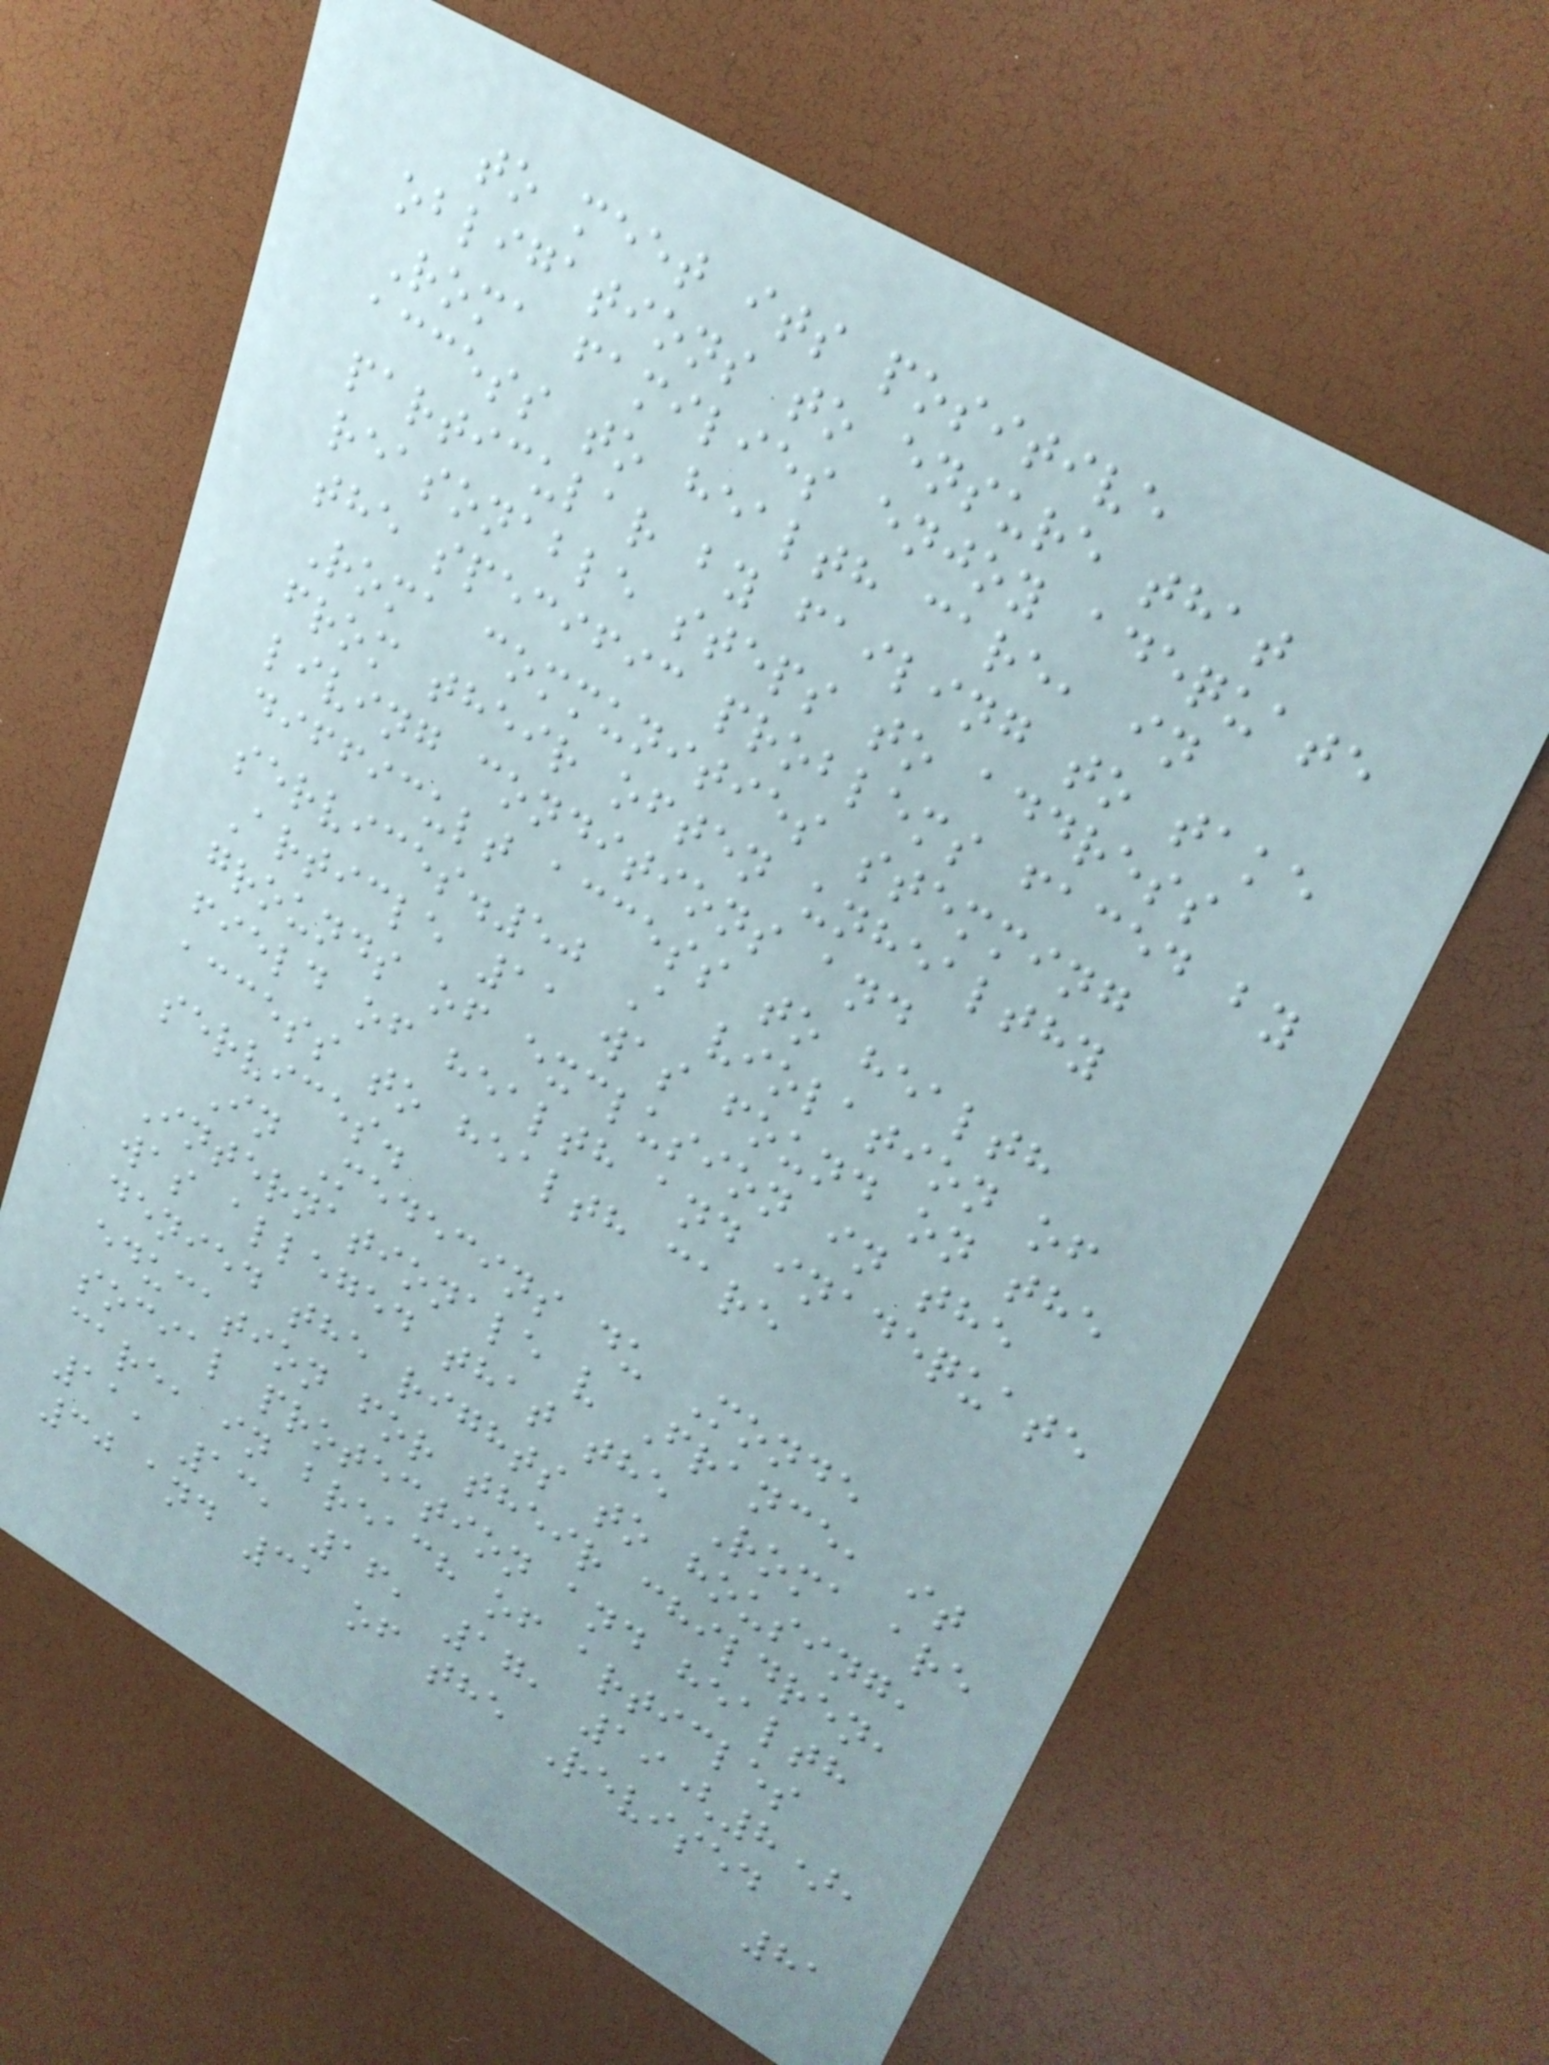to meet its positive
obligations to ensure that
Roma families enjoy adequate
access to health care, in
particular by failing to take
reasonable steps to address
the specific problems faced by
Roma communities stemming
from their often unhealthy
living conditions and
difficult access to health
services.50 A violation of
Article 11 was found on the
grounds of exclusion in the
field of health and inadequate
access to health care
services.
In Medecins du Monde
Internationale v France, it
was alleged that the Roma are
denied the rights to housing,
education for their children,
social protection and health
care, in breach of articles
11, 13, 16, 17, 19(8),
30 and 31 of the Revised
81
